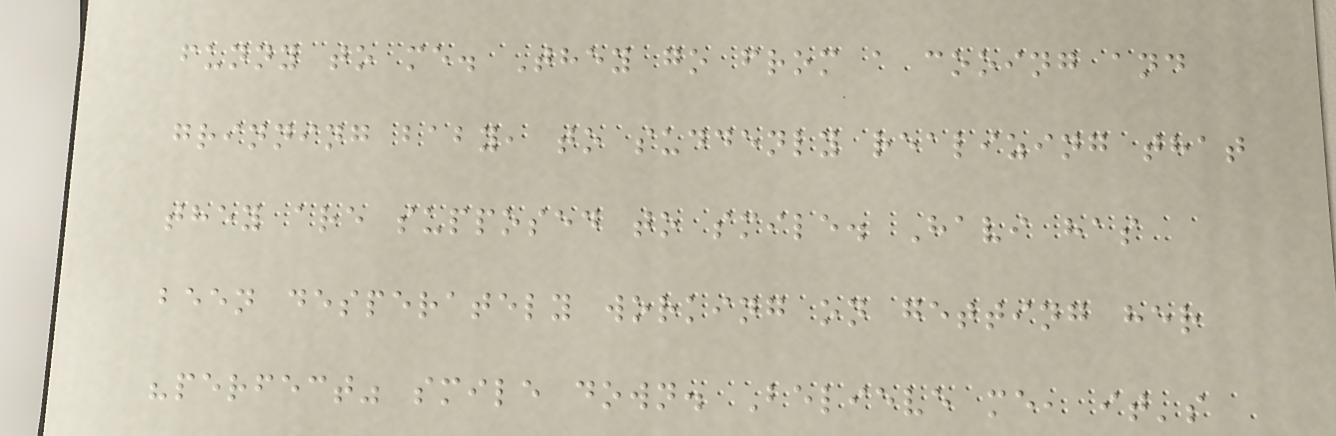funny to me. They go from a cooing and
grinning baby, to suddenly realizing that
they are supposed to smile. Havi has
been desperately working on getting her
"perfect" smile down. Believe me, it's
